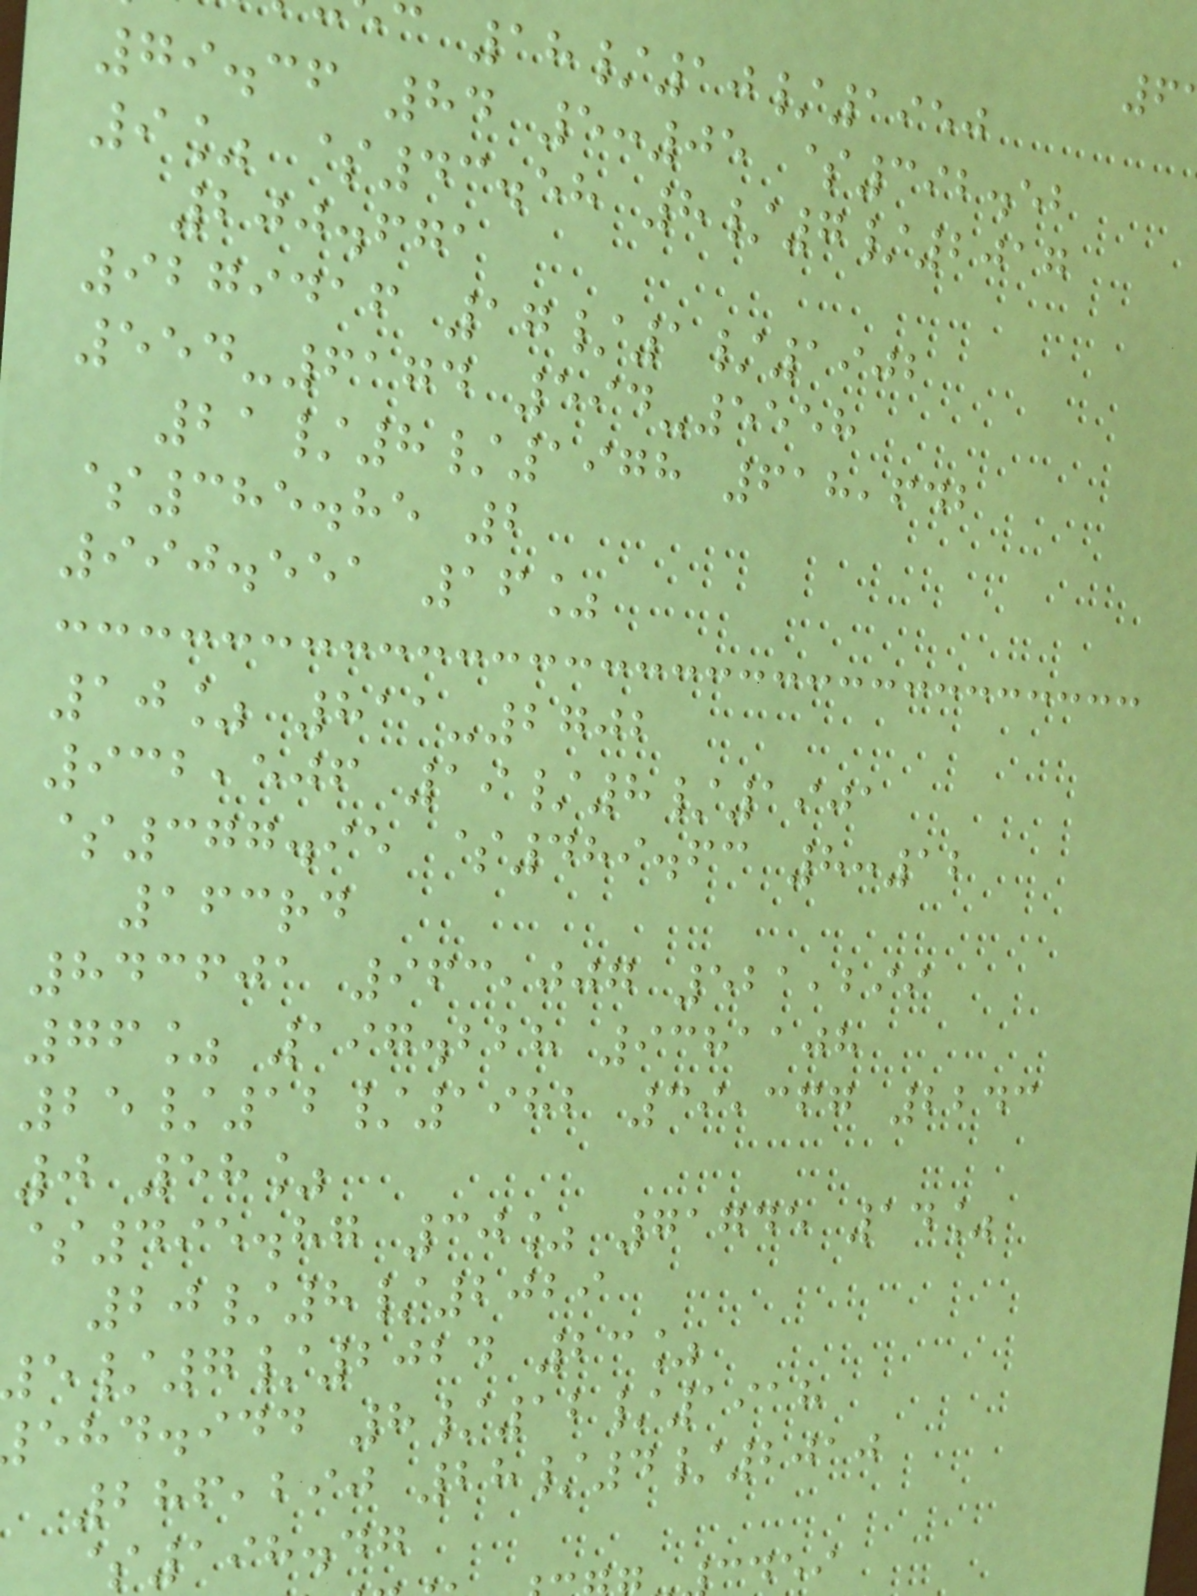c 18/10/1950
79.36 84 5:05 $392.52
9% $43.58 8/7/2017
200.671
9279416 17/1/1902
554-6174 594-5558
21/8/1978 618,642
$385.85 2
990.551 16%
10% 811-2702
932,506 19/8/1901
$377.95 $489.63 8:12
163rd
843601 963,007 521,299
76% 197.228 9381108
25/12/1982 39,367 2243
0 58%
$495.87 30% 71745 14%
20/8/2029
/7/2024 23%
ehd.idd 8/12/1918
286,290 28/4/2010
$198.47
